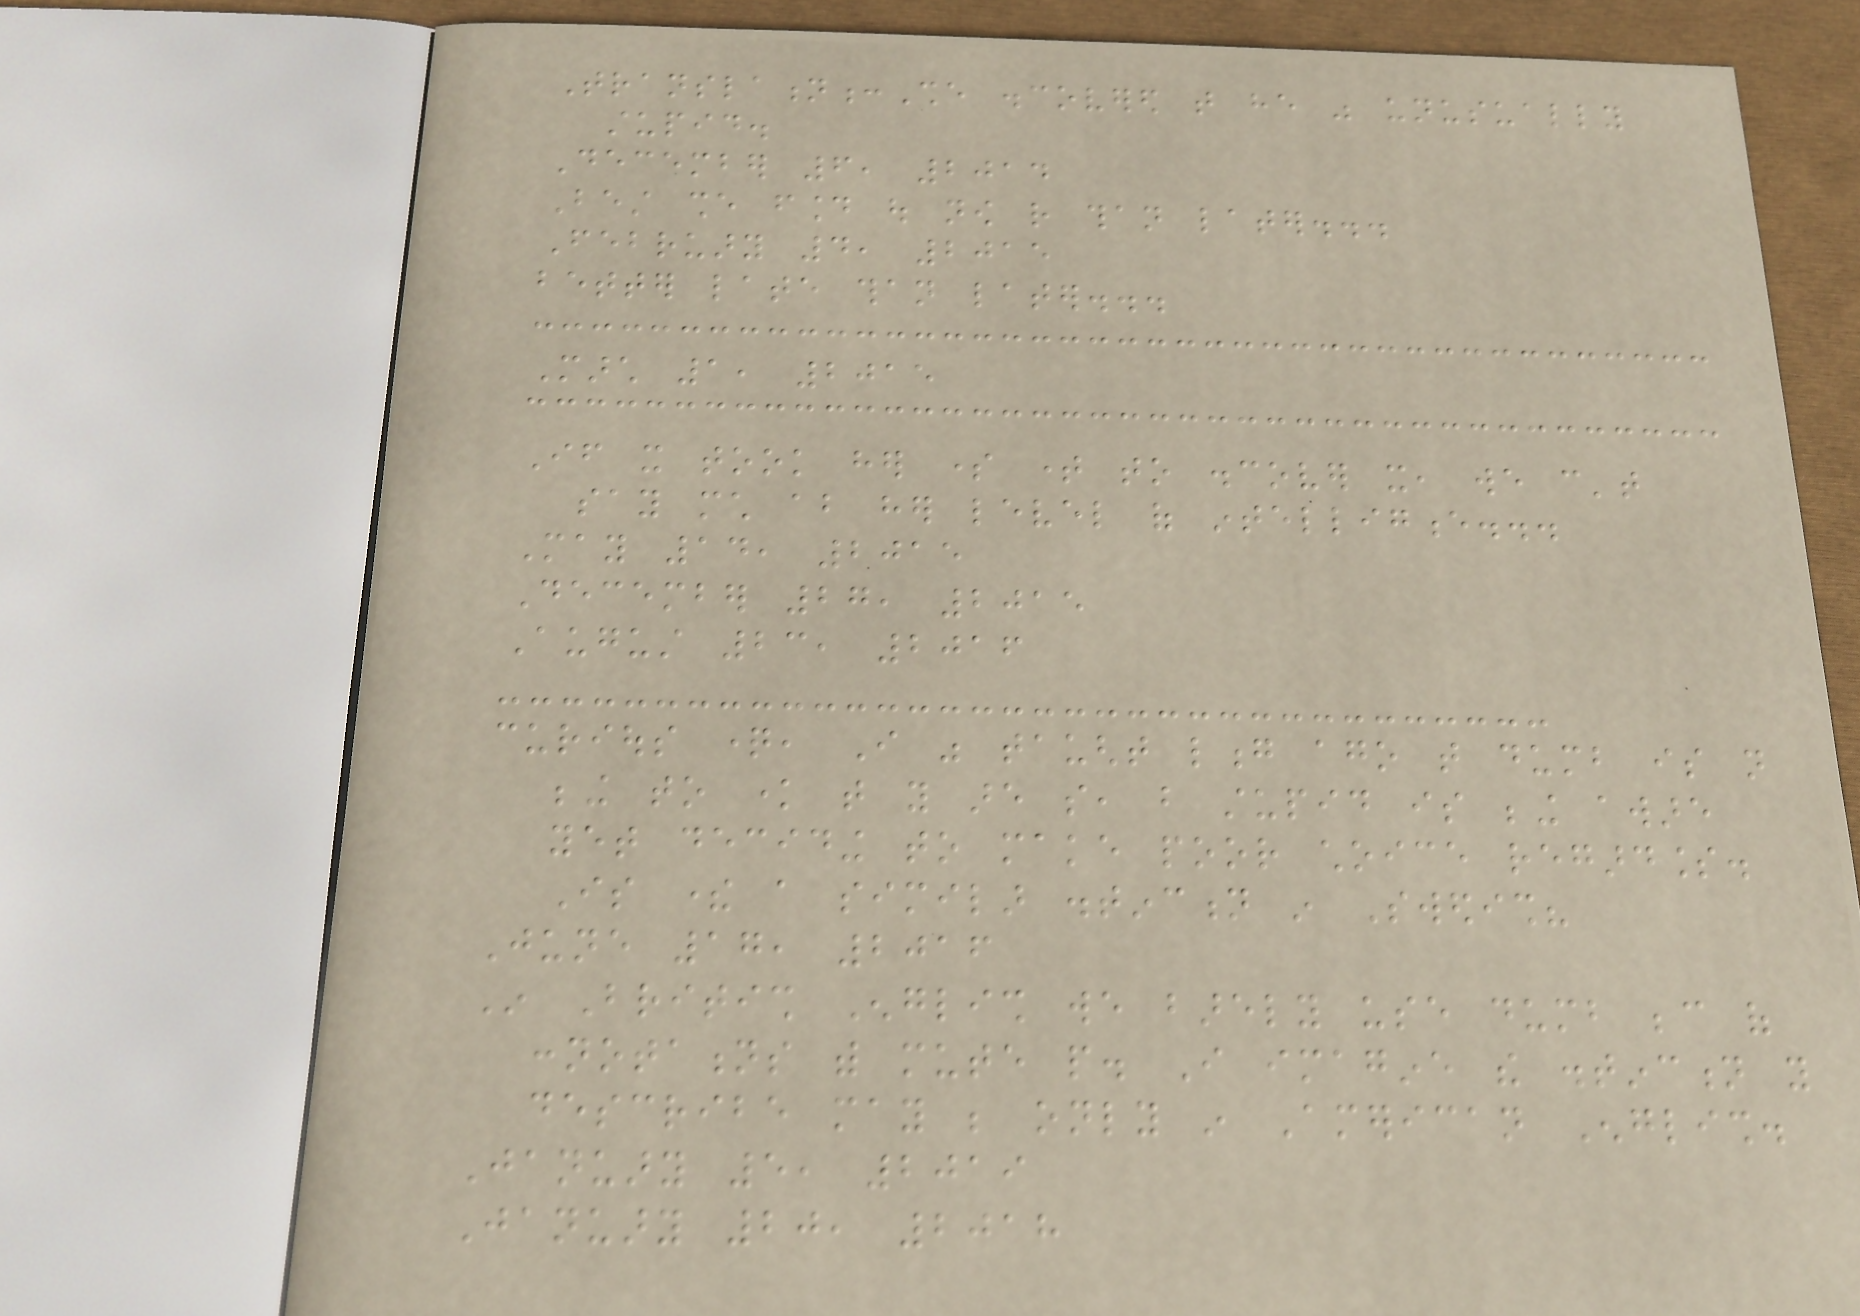Translation:She discovered that he was unusually
stupid.
December 6, 2014
Best she found out now rather than later...
February 4, 2015
better late than later...
March 1, 2015
If it took her some time to discover it, we can't
say much about her level of intelligence...
May 14, 2015
December 27, 2015
August 23, 2016
curious question, I was taught long ago that dumb is not
being to know that you are so, but stupid is being aware
yet deciding to make poor choice regardless.
Is there a similar distinction in Swedish?
June 17, 2016
In British English we barely use dumb because of
connotations with mute people. I imagine the distinction you
describe may be only in American English.
January 5, 2019
January 20, 2018
